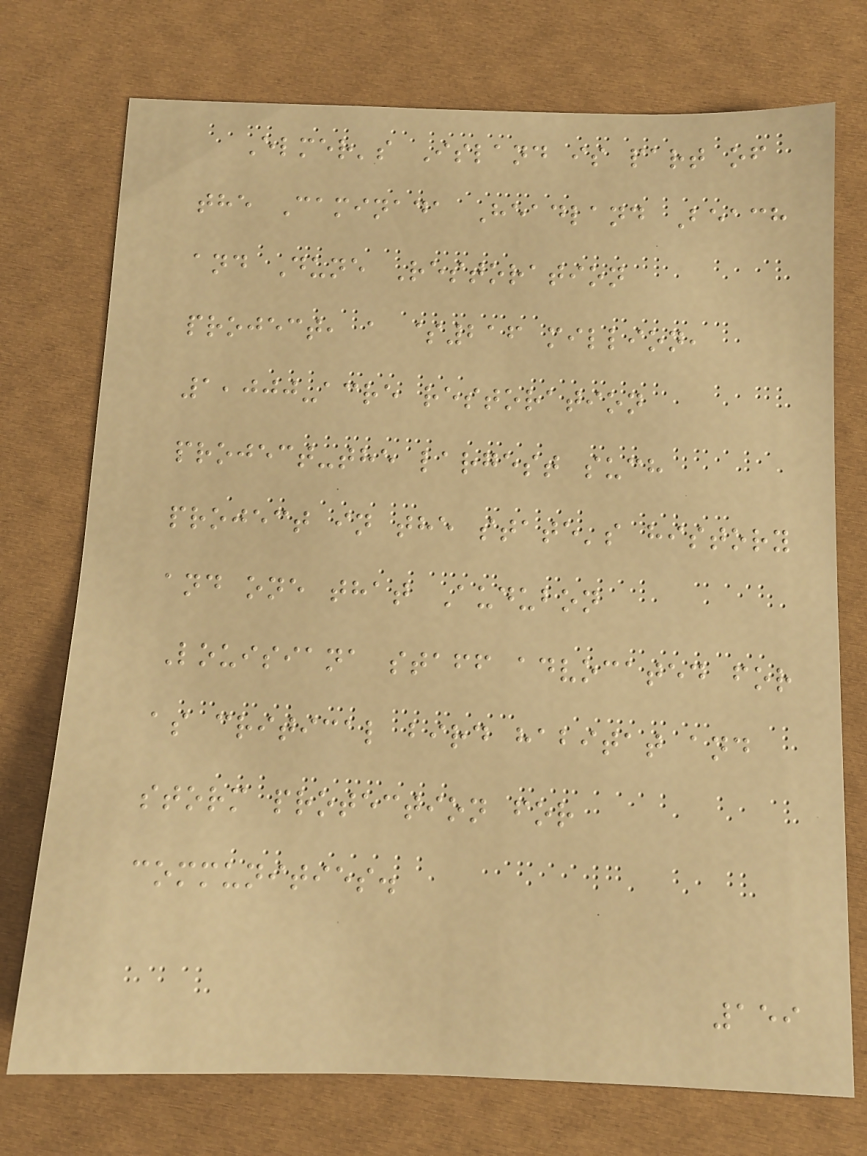Elmer's Island is part of
the Caminada Headland Beach
and Dune Restoration
project, a $216 million,
1,000-acre restoration
project-the largest such
project in the state's history
and one that Audubon
Louisiana staff advocated for
as critical bird habitat and
storm protection for
communities.
159
